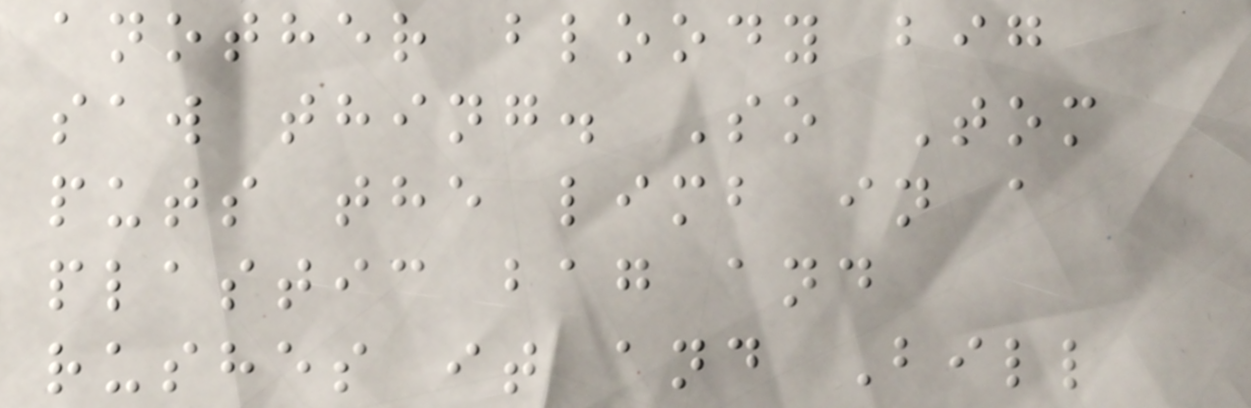another bloody big
saw thing. So Tom
puts the limb in a
plastic bag and
rushes it and Bill
